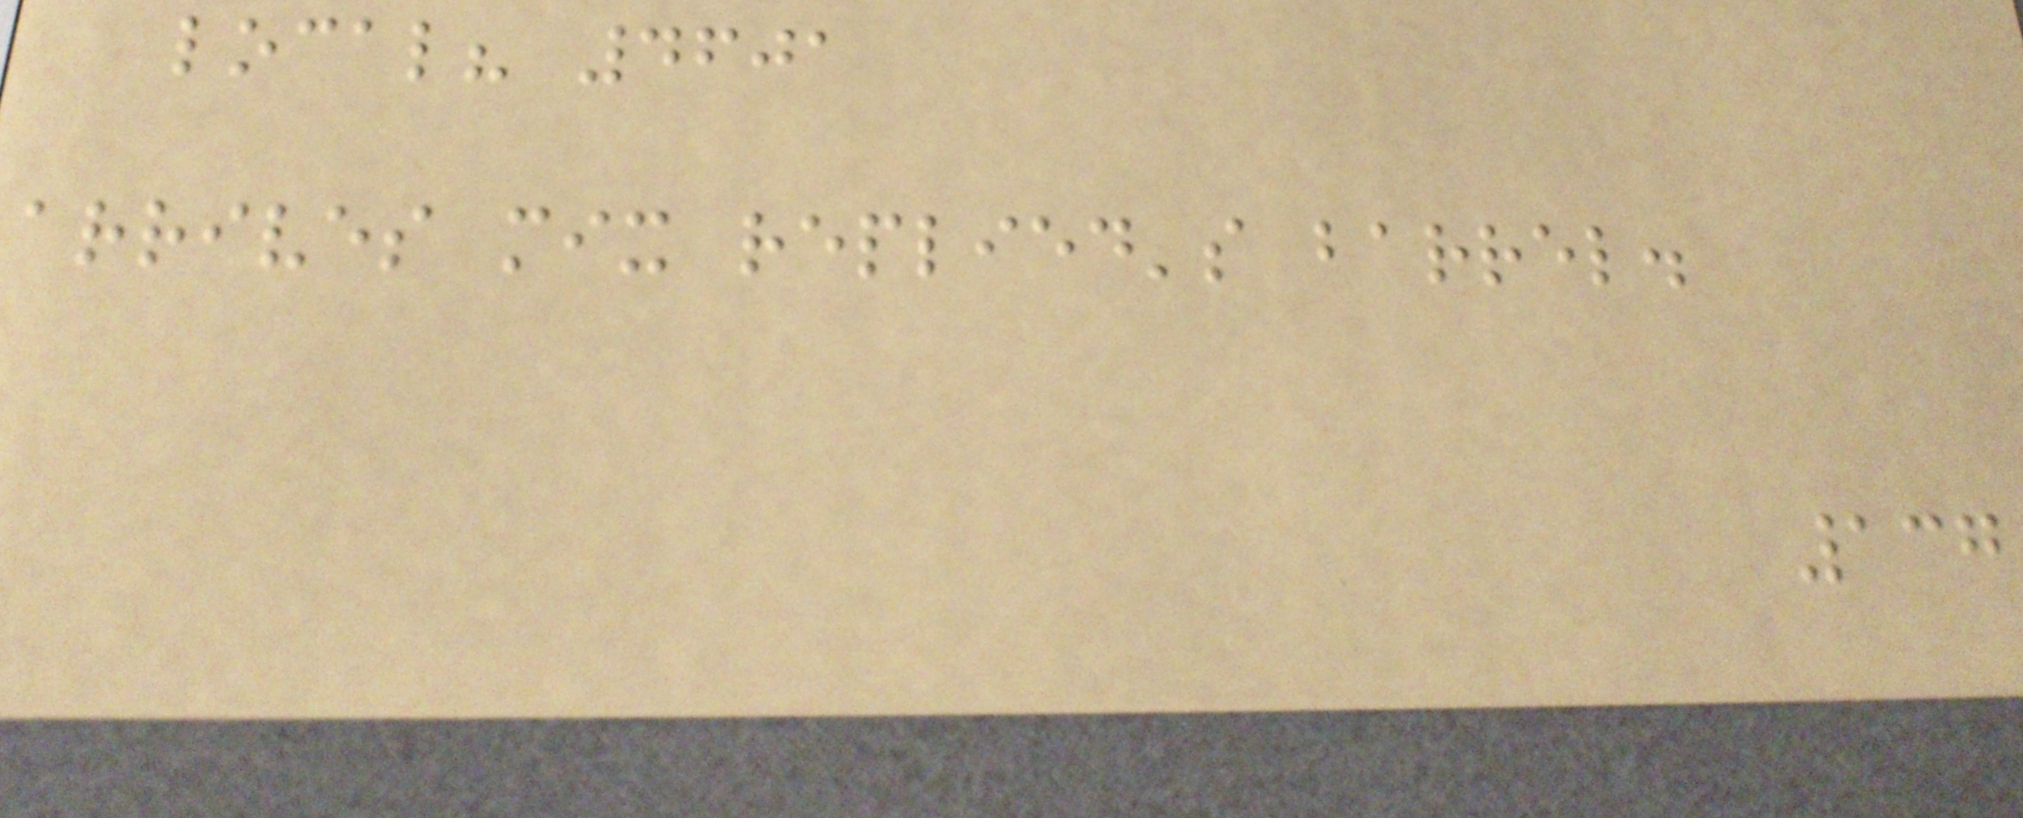local? 4601
arrives mix replied's barrel.
137
